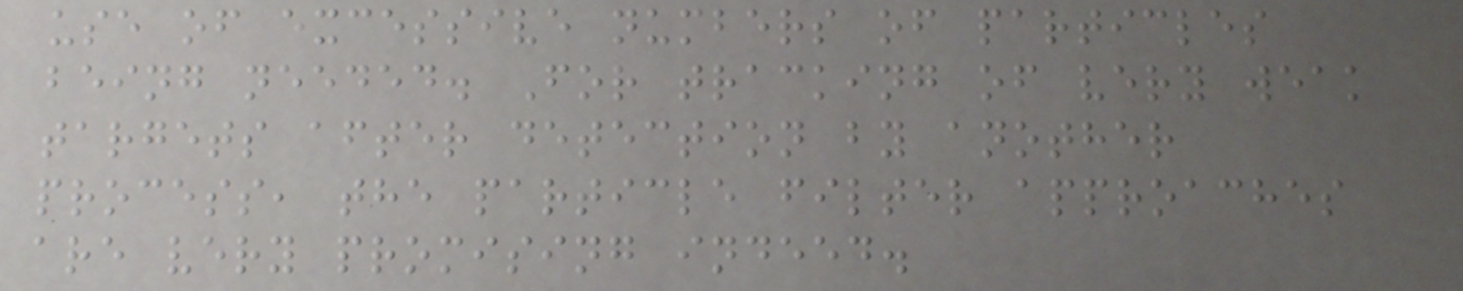use of excessive numbers of particles
being needed. For tracking of very weak
targets after detection by another
process, the particle filter approaches
are very promising indeed.
